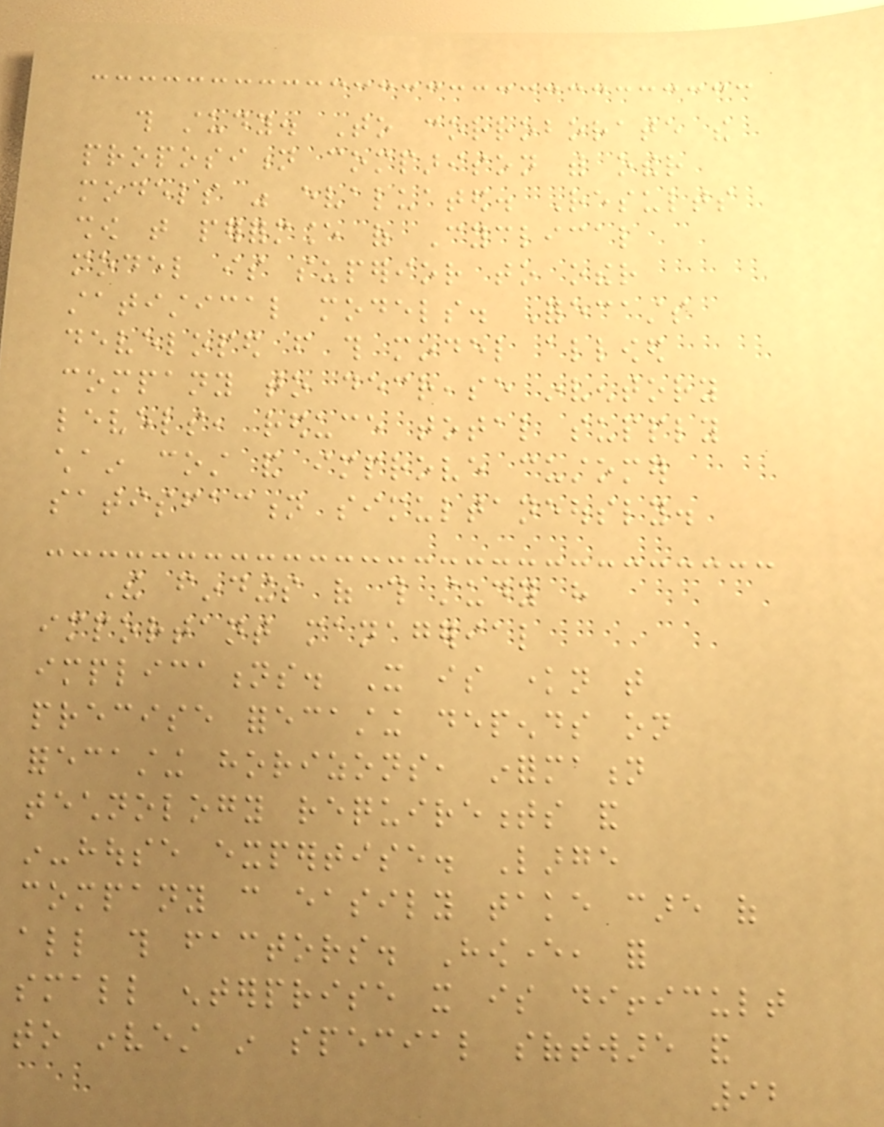this study. To corroborate the
proposition comparison with other
models was evaluated. Results
show that performance of Cyclical
model is superior to other
statistical models. Forecasts
developed from this model allowed
company to decrease inventory
levels, reduce total supply
chain cost and improve customer
satisfaction simultaneously.
The findings of this study have
important managerial
implications. It is known that
precise forecasting depends on
forecasting horizons, information
technology requirements and
in-house expertise. Large
company can easily take care of
all this factors. However, for
small enterprise it is difficult
to invest in special software and
92
